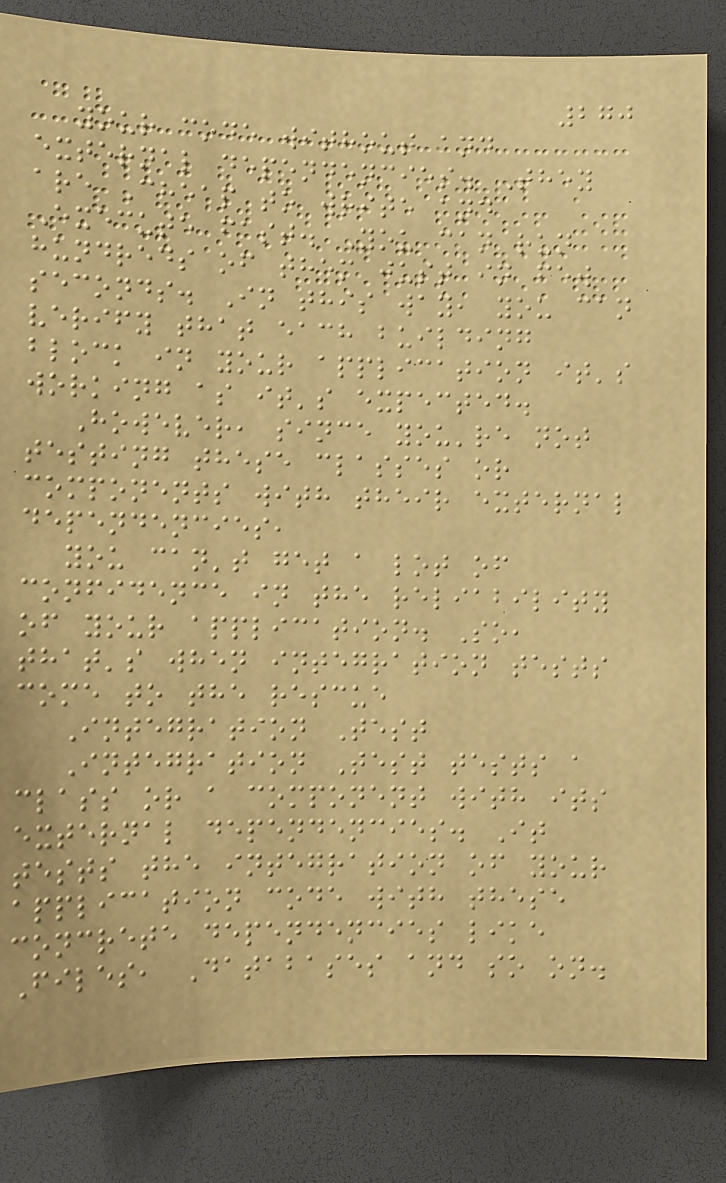270
your code without and
external dependencies. They
are Cheap to write and
Execute fast. You can run
hundreds of them just in few
seconds. In this way, you can
verify that each building
block in your application it's
working as it's expected.
However, since you're not
testing these classes or
components with their external
dependencies,
you can't get a lot of
confidence in the reliability
of your application. So,
that's when integration tests
come to the rescue
Integration Test
Integration Test tests a
class or a component with its
external dependencies. It
tests the integration of your
application code with these
concrete dependencies like
Files, Databases and so on.
